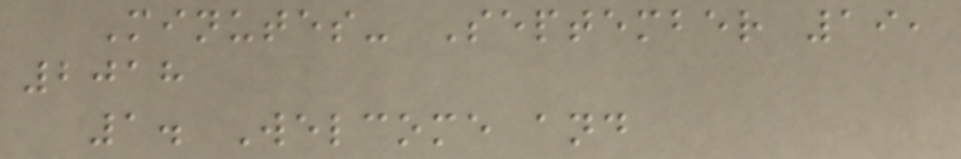Minutes- September 19,
2018
1. Welcome and
